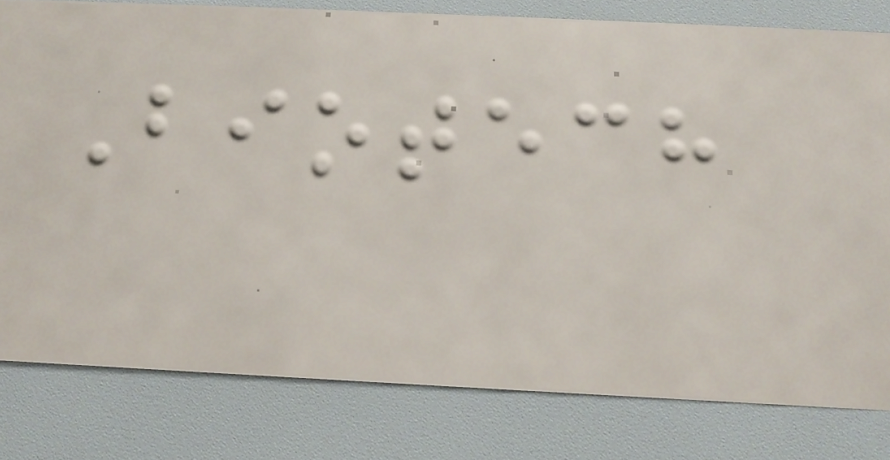Biotech
